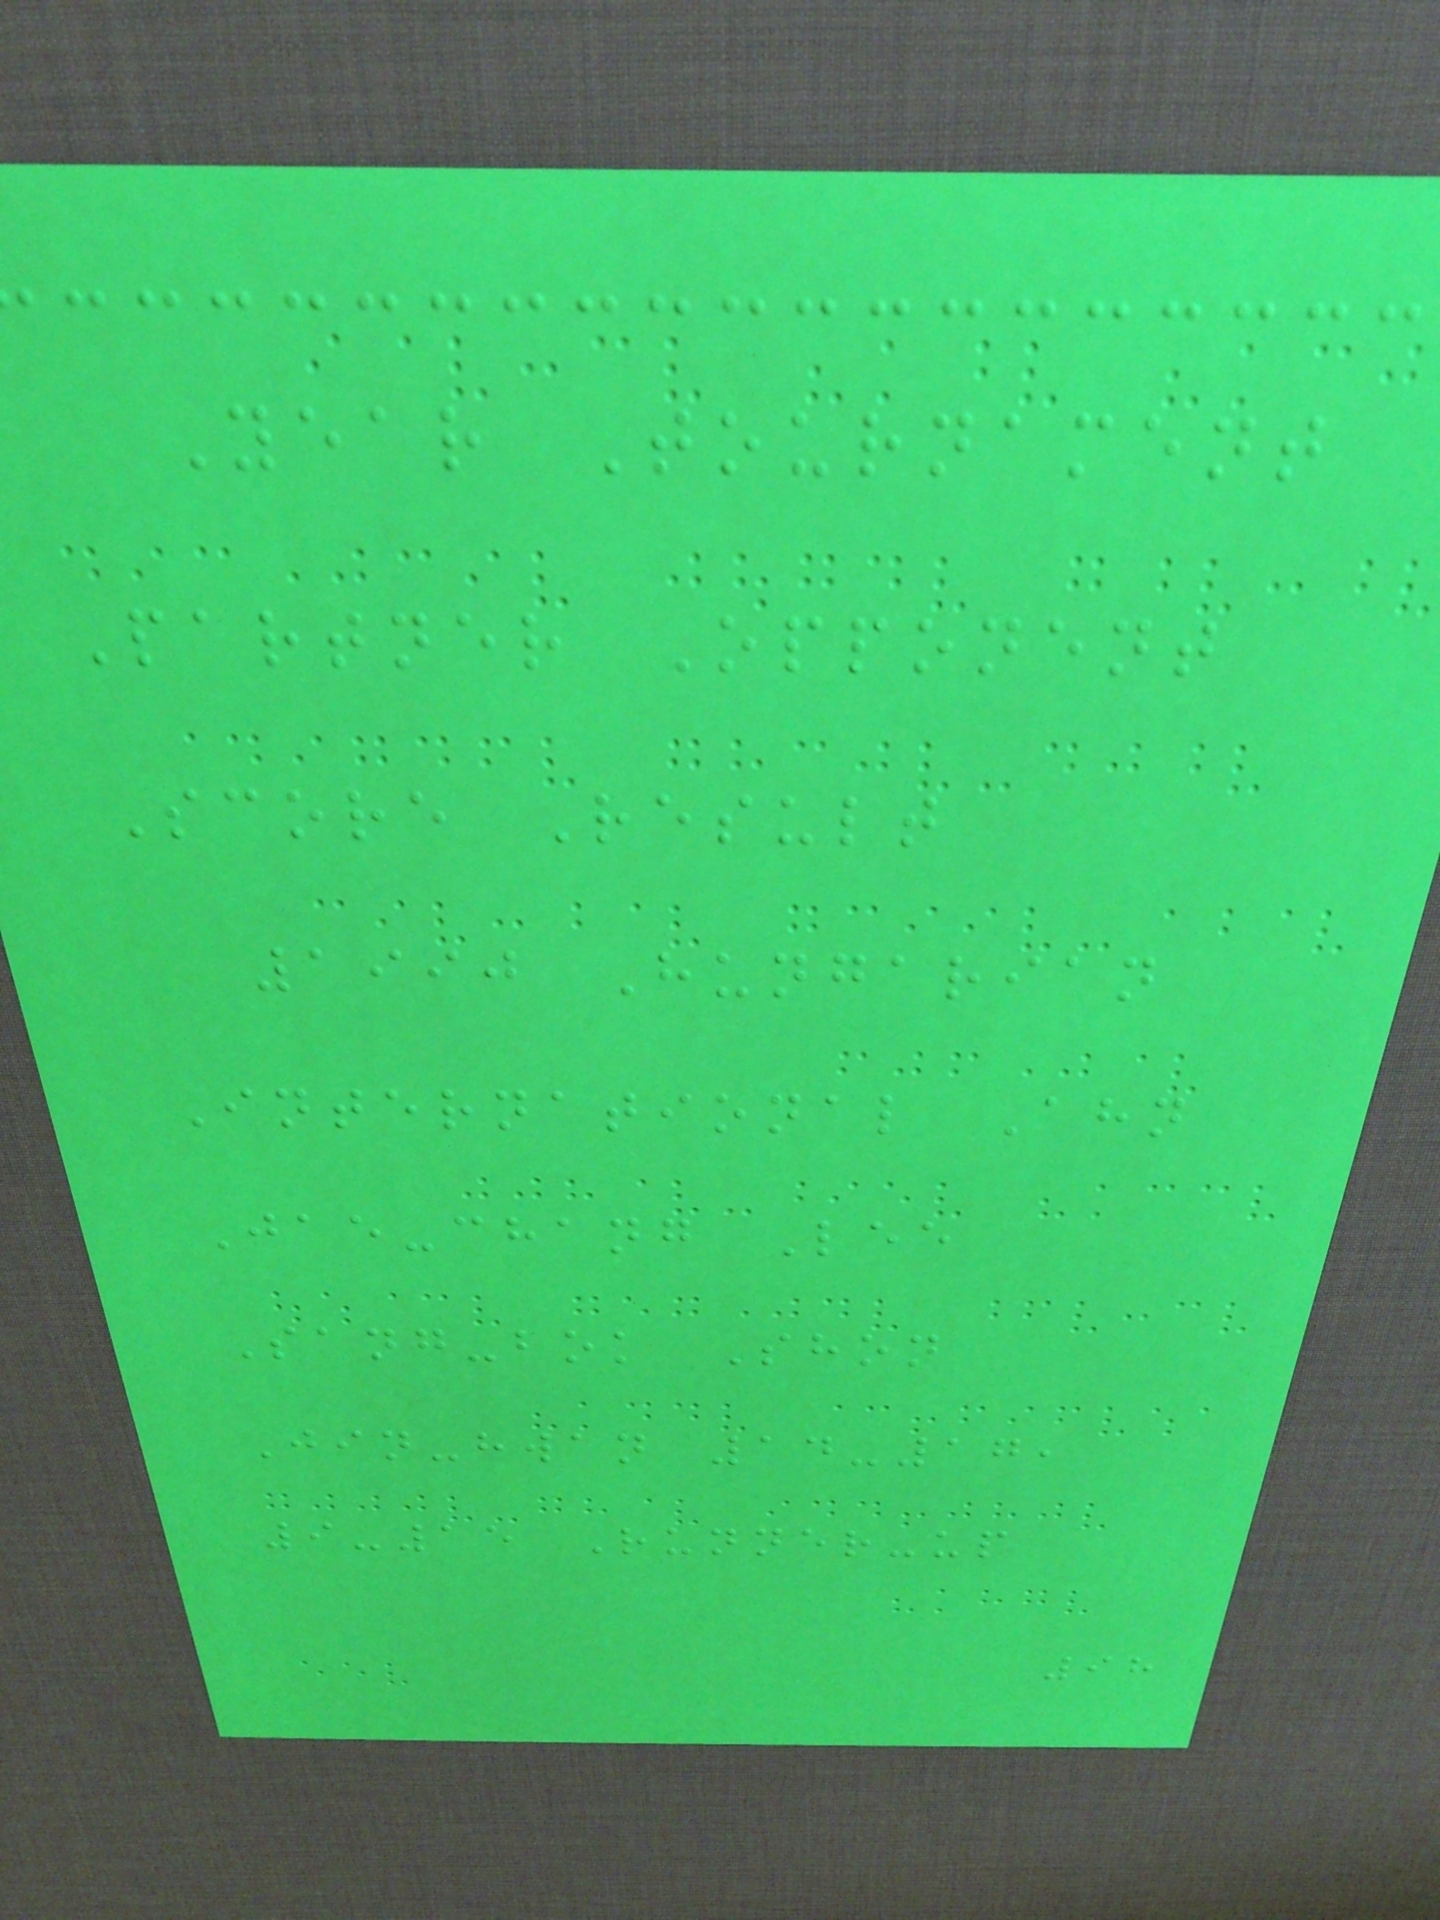Year Tournament
Partner Opponent
Score Result
1990 Hungarian
International Ahn
Jae-chang Lee
Sang-bok Shon
Jin-hwan 14-17,
9-15 Runner-up
98
